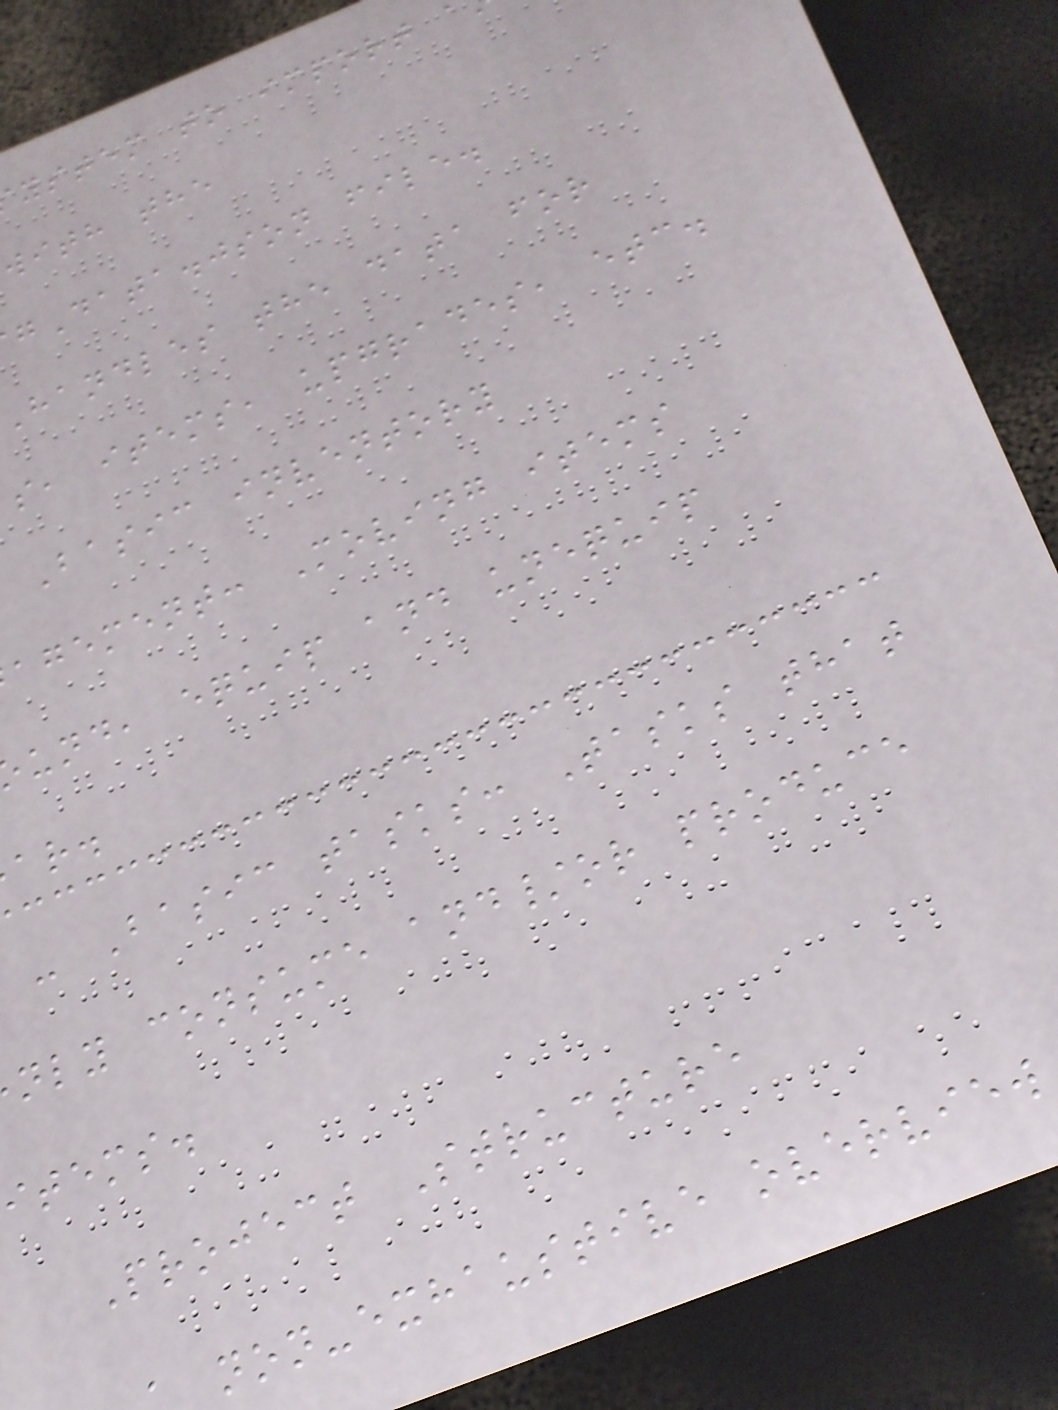ystem to import
with the
gData.json file.
handles the data for
s, items, upgrades, etc.
Basic inventory
agement: Moving items
und, equip and unequip
- Basic tasks: Tasks that
nly consume and/or produce
items.
Project Structure
non-exhaustive overview
